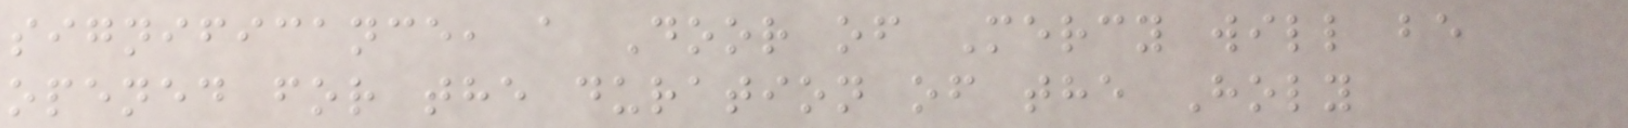significance, a Door of Mercy will be
opened for the duration of the Holy
